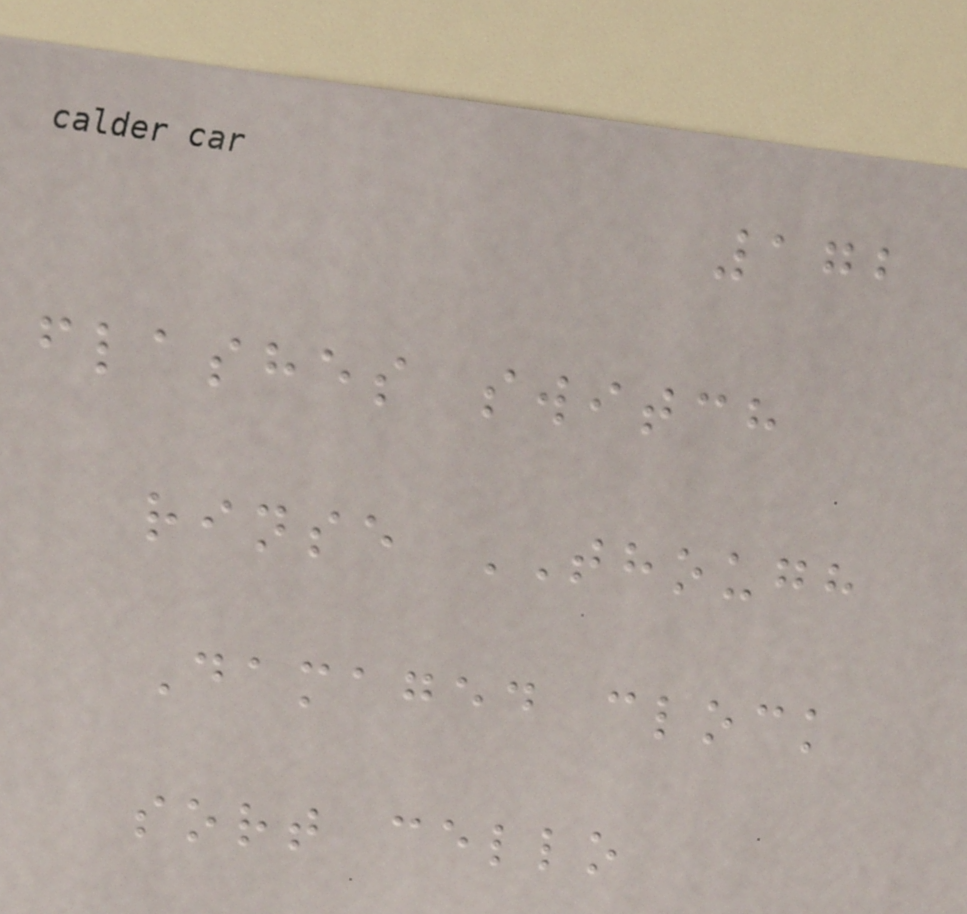172
flashes switch
rinse THOUGH
Damaged clock
sort cello
